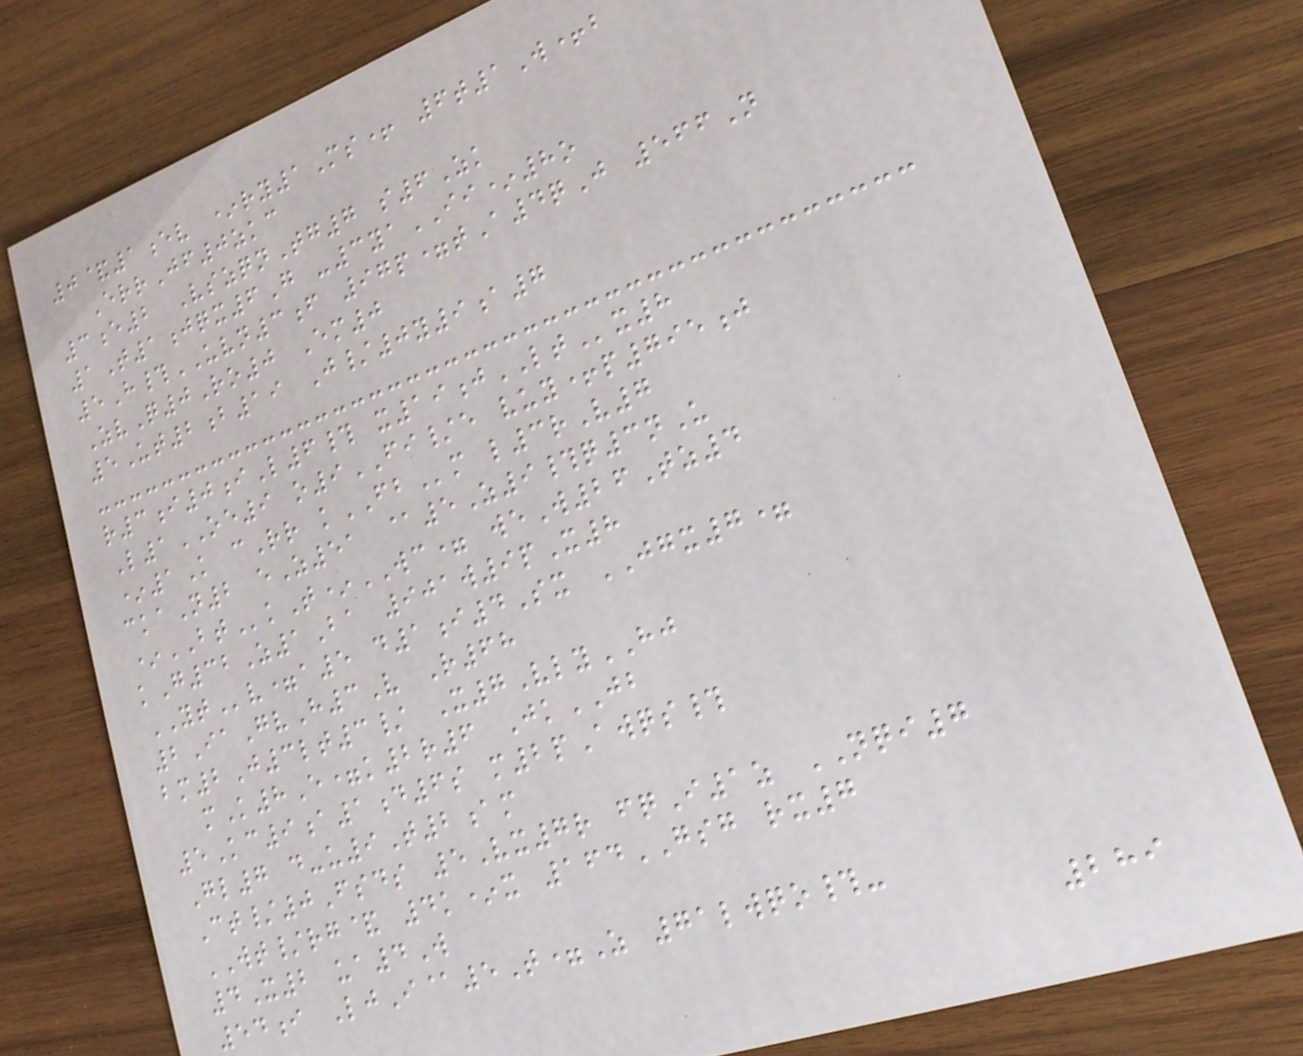0&1ev *ry1Ms+ 6t1W+b
ErrJf0zkc
3e2 VszqnTg7 s6Zk
1T1jqx6G -3yaII*8o
5H#UVN3f 97p=tA4qJ 566N
ZvQ0Ro0 Em0
5Ut2b19 J/0y9a7
r3i0iL6# x19jLTx8
L1OE9 o9FI/e vuy+p795j
*1K cRr kFBm l3rV7
ckaN2 eZ51 @5Z9#q3nU
*BTkT*WC= weW26Tz4
kG32Z1Ba 901w9pX8
YTv=a5 d1i4Sx JGX7=
2IaGvH3V R68
bm2J3lt3/ X7VlyHJ
mK8E=k2r6 JkJB
5Kc9a1d6s m2pAwqs#
Gl7 d-u9T2am
Ct/0Fsds 5Vx7r fqI1z NQI7
WT/rg& 4k*x 164GSG rx7
4X2 ua4W
54i LjI@5T=Z 71lwqo#-
289
